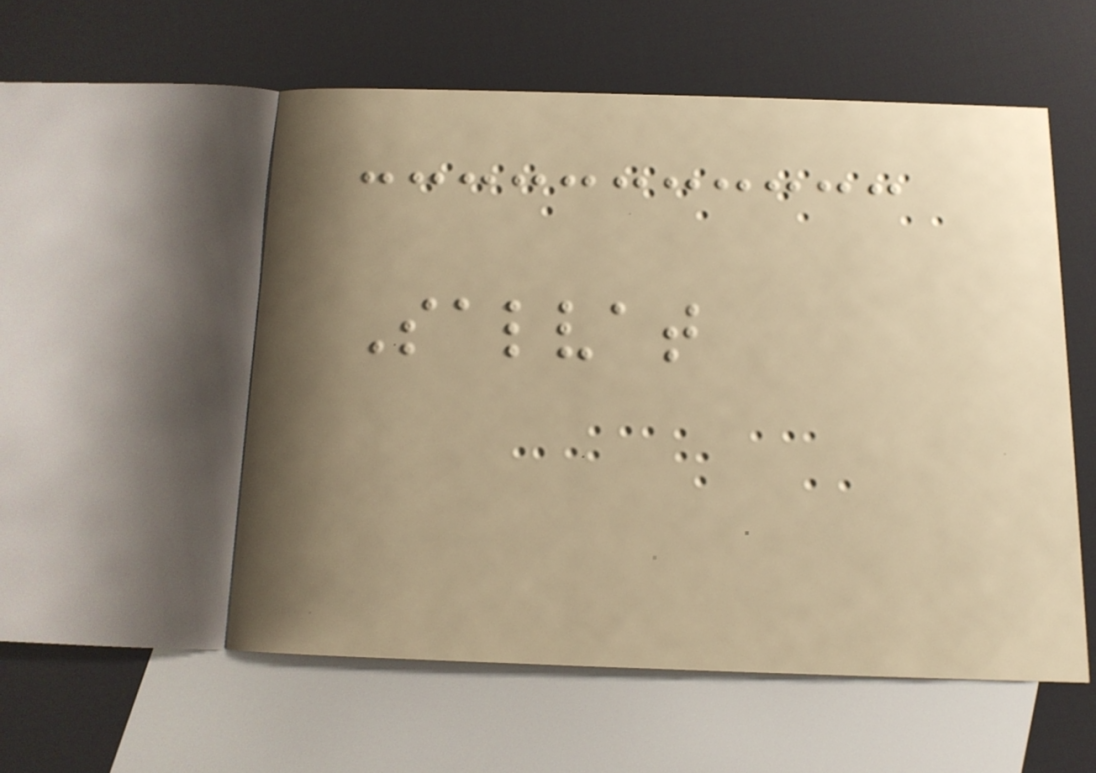Salvat
